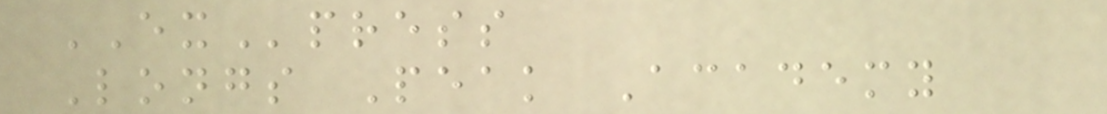EXpress
Longs Peak Academy
